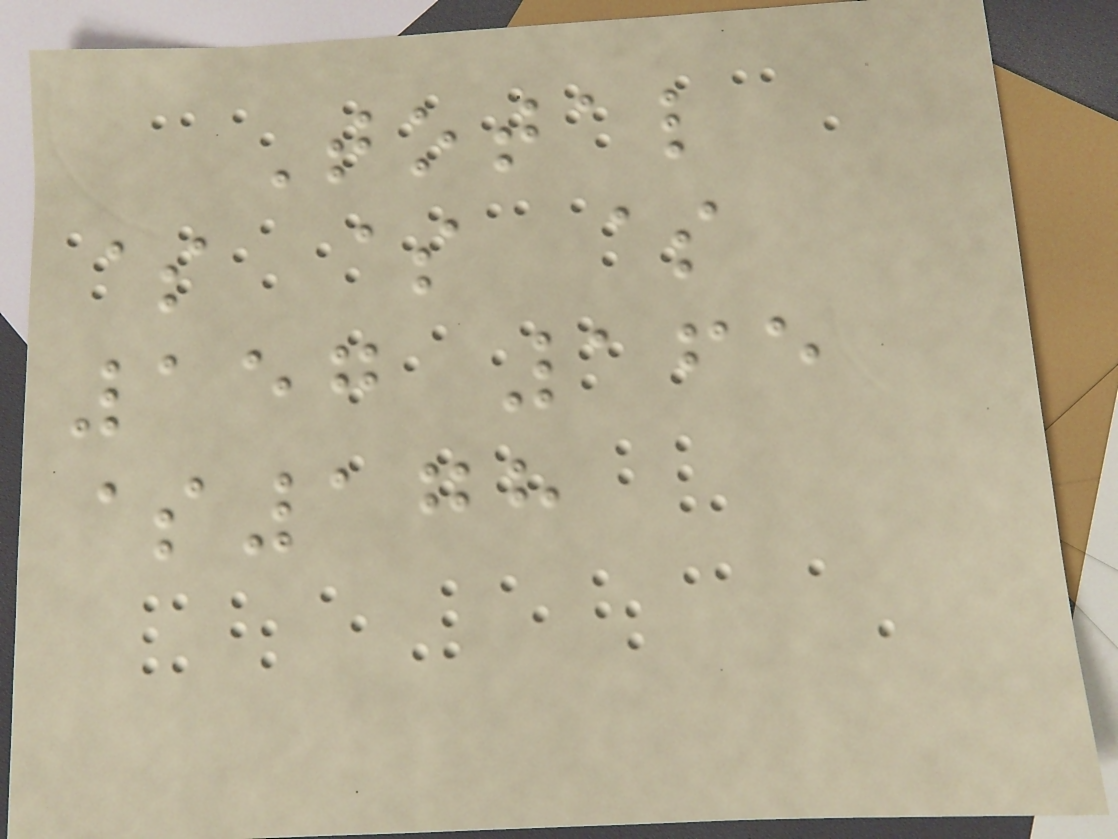Total
$ $ $
157 165
$178
